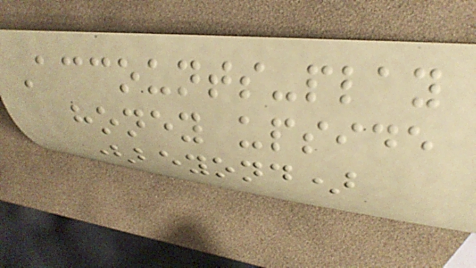Accounts-play
honey upside
(beyond)
